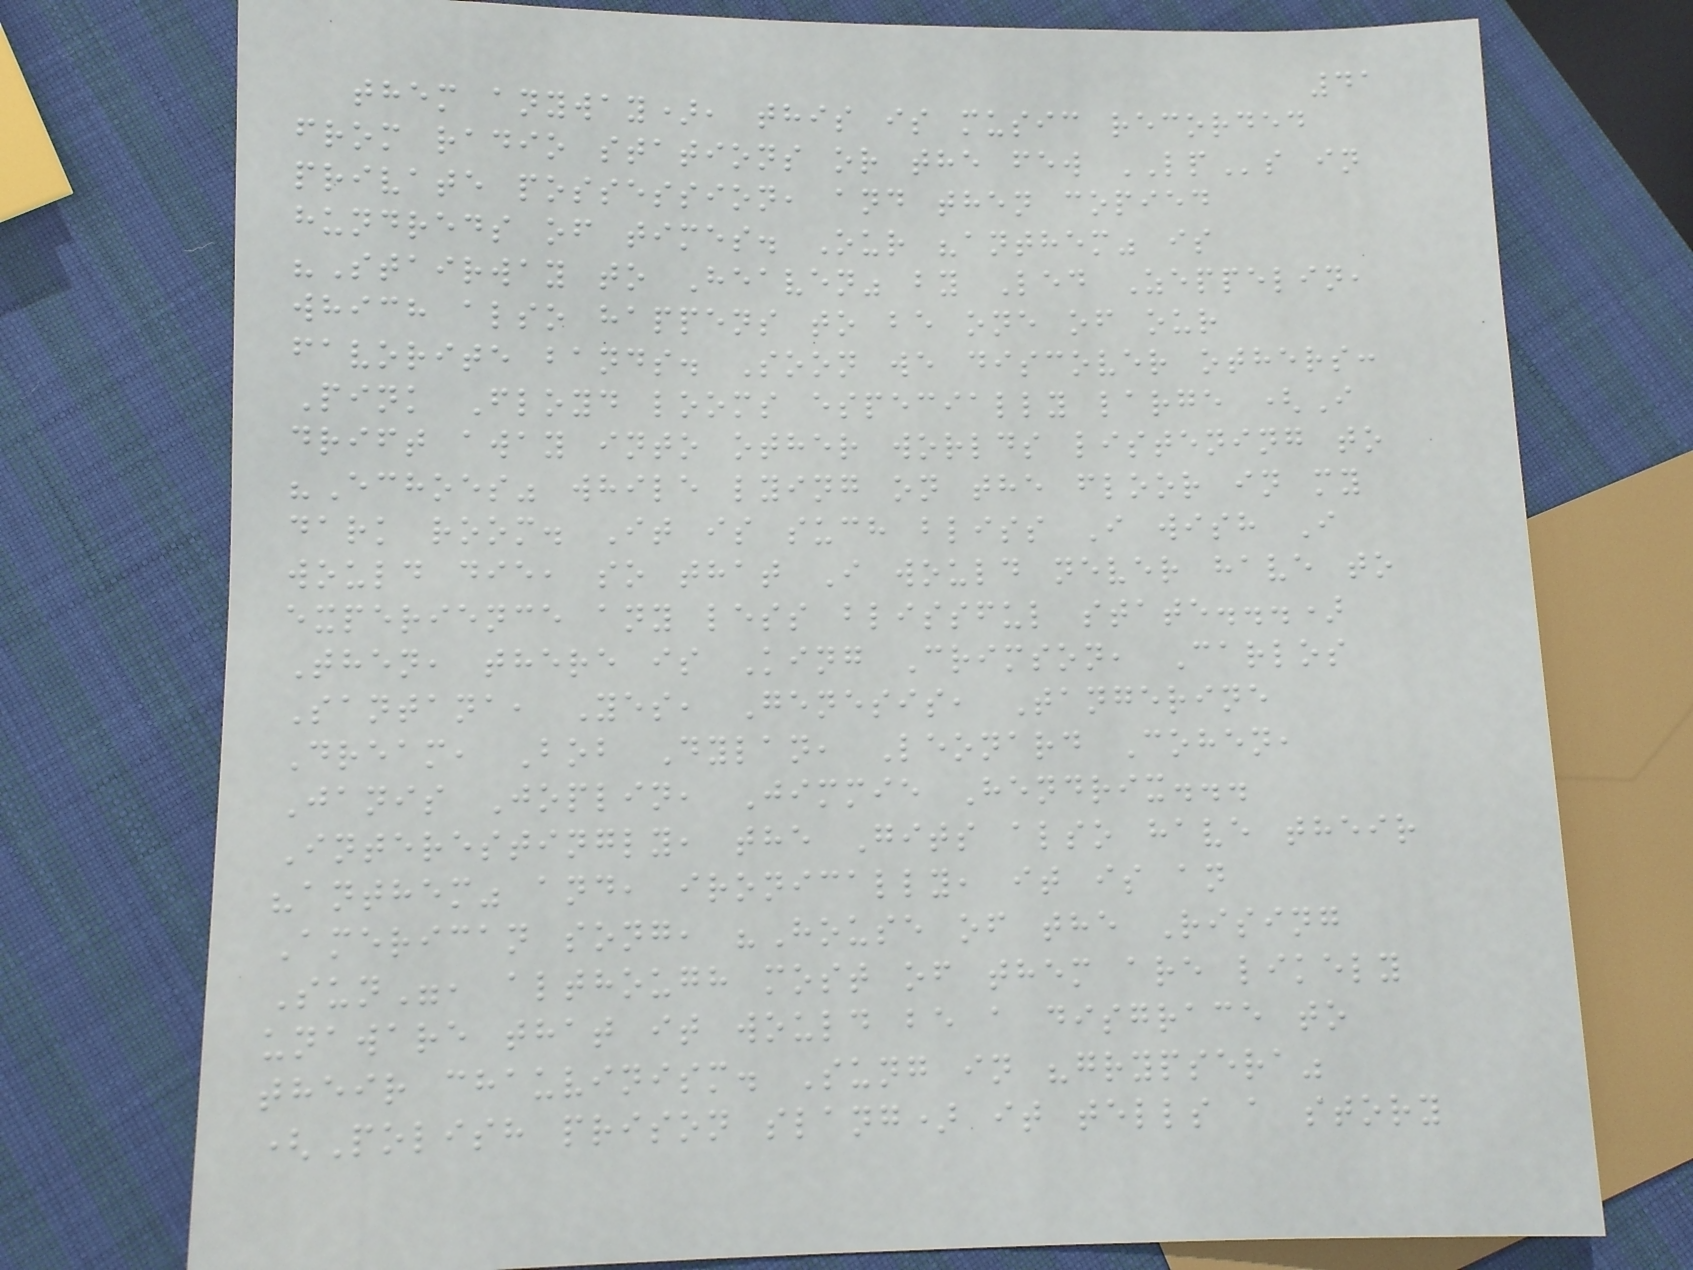41
them anyway), this is music recorded
from radio stations or the few LPs in
private possession, and then copied
hundreds of times. Our "anthem" is
"Stairway to Heaven" by Led Zeppelin,
which also happens to be one of our
favorite bands. Soon we discover others:
Pink Floyd looms especially large (I
drift away into other worlds listening to
"Echoes" while lying on the floor in my
dark room. It is such bliss I wish I
would die, so that I would never have to
experience any less blissful state...)
Then, there is King Crimson, Carlos
Santana, Yes, Genesis, Tangerine
Dream, Bob Dylan, Leonard Cohen,
Janis Joplin, Jimmie Hendrix...
Interestingly, the Gits also have their
"anthem" and, ironically, it is an
American song, "House of the Rising
Sun", although most of them are likely
unaware that it would be a disgrace to
their chauvinism. Sung in "grypsera"
(Polish prison slang) it tells a story
